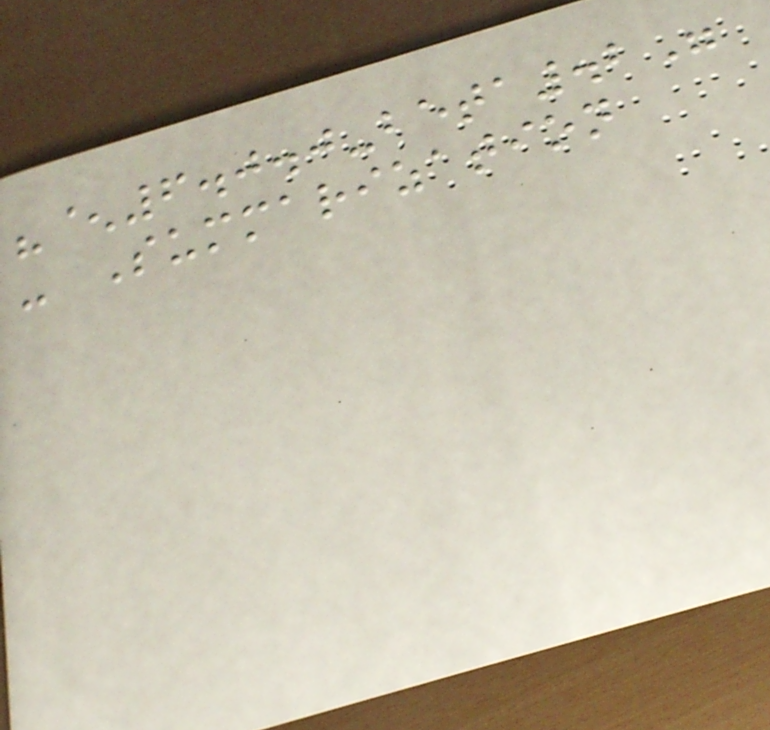"^6.0.0-beta.2"
- Summarization
